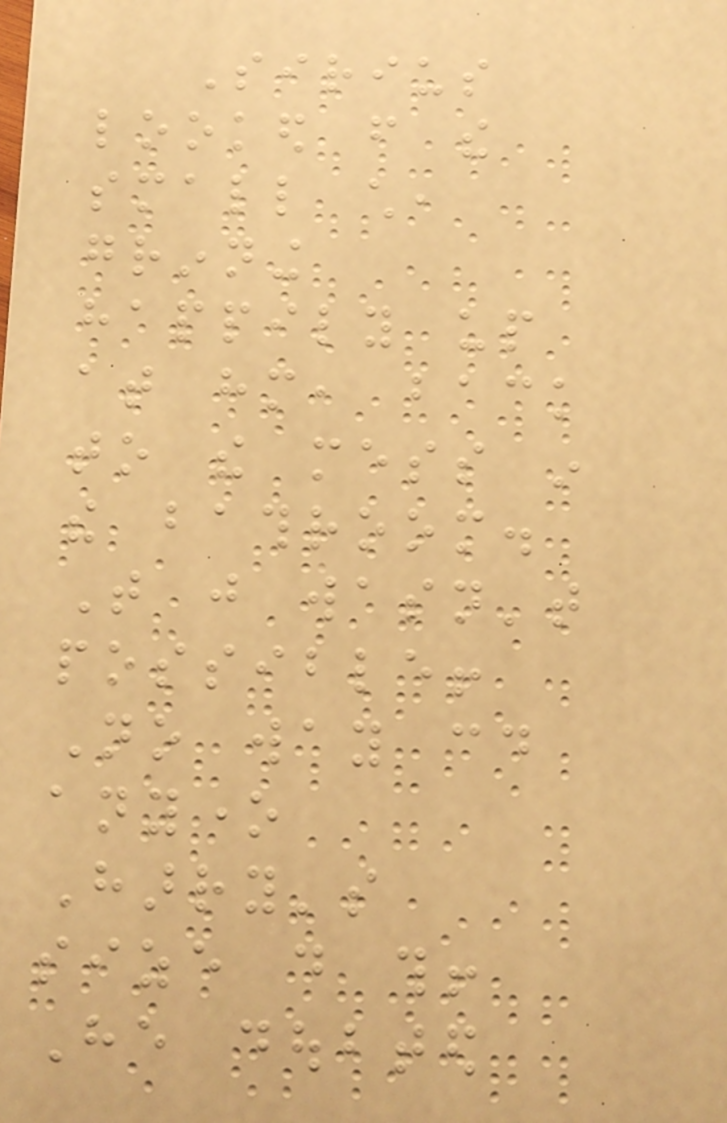Sirius
looked from the
small child,
grinning
happily up
at him, back
to the mess in
the bathroom.
That just wasn't
possible!
No way could
anyone
Harry's
size do this!
He doubted
